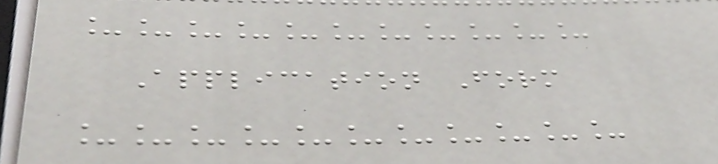___________
Application Form
___________
